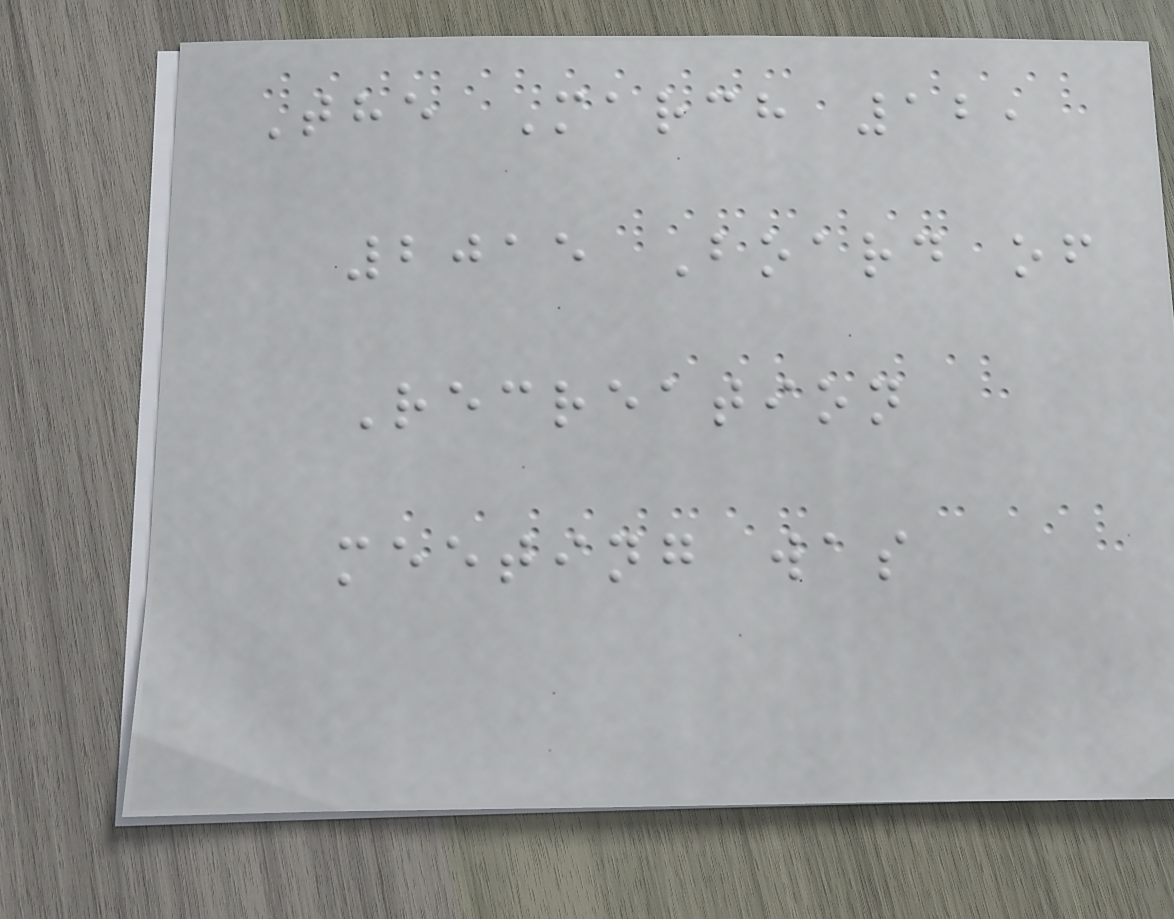The March 12,
2015 Board of
Recreation
meeting was
